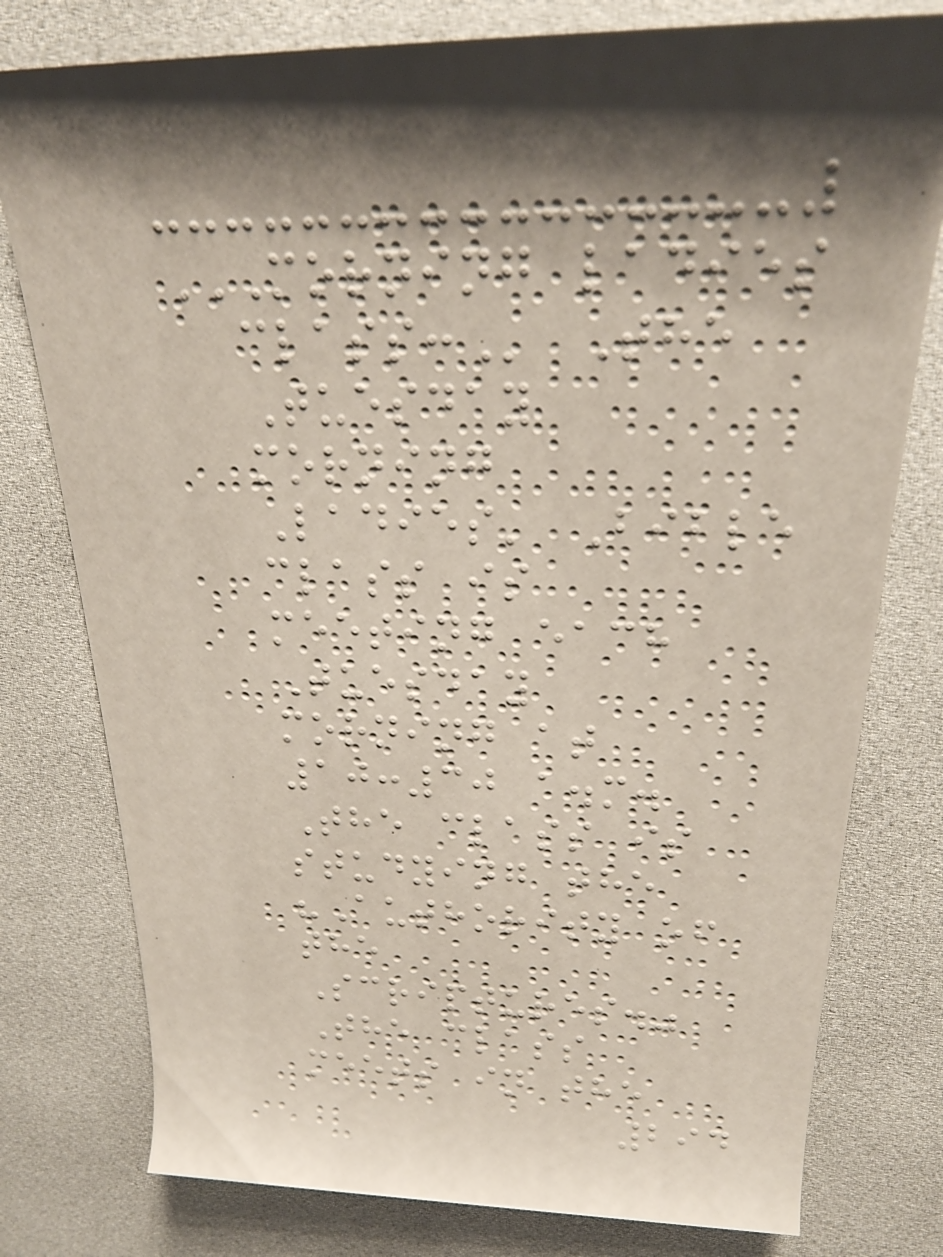MORNING LADIES
CLASS: The
Tuesday
morning
Ladies' Bible
class is
meeting each
Tuesday
morning at
10:30 a.m.
The class is
studying the
"Authority of
the
Scriptures."
The class
meets in the
294
